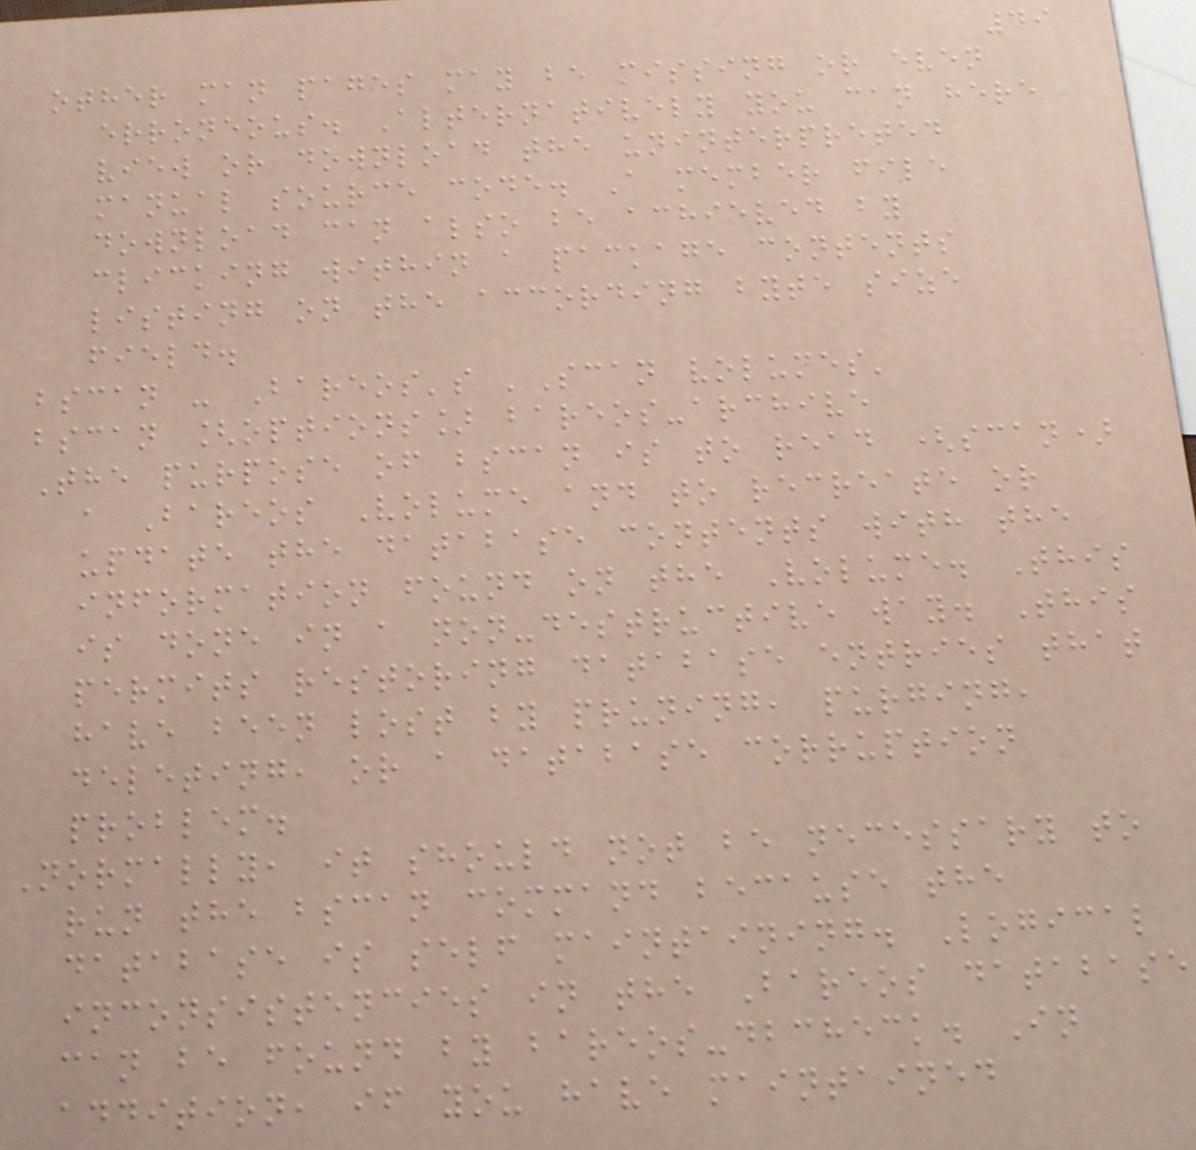49
other man pages may be missing or even
erroneous. Alternatively you can here
view or download the uninterpreted
manual source code. A member file
download can also be achieved by
clicking within a package contents
listing on the according byte size
field.
bscan - Bareos's 'Scan volumes'
bscan [options] bareos-archive
The purpose of bscan is to read (scan)
a Bareos Volume and to recreate or
update the database contents with the
information found on the Volume. This
is done in a non-destructive way. This
permits restoring database entries that
have been lost by pruning, purging,
deleting, or a database corruption
problem.
Normally, it should not be necessary to
run the bscan command because the
database is self maintaining. Logical
inconsistencies in the Bareos database
can be found by bareos-dbcheck. In
addition, if you have maintained
